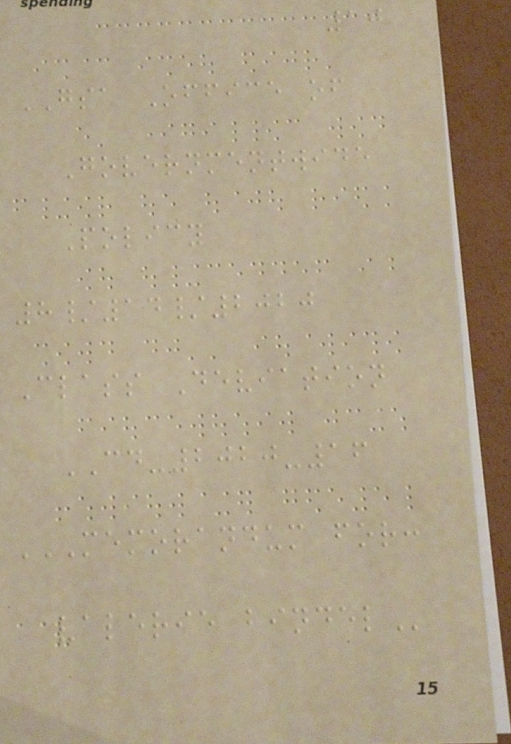10
GSA Office of
Governmentwide
Policy
8/14/2020
Class Deviation
CD-2020-16
MEMORANDUM FOR:
VALERIE BINDEL
